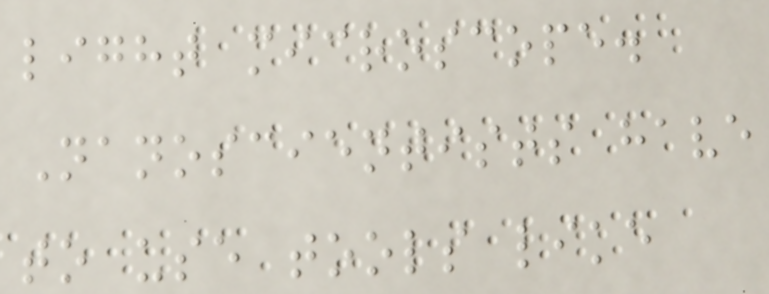light microscope.
Nanoscientists have
to use tools like
